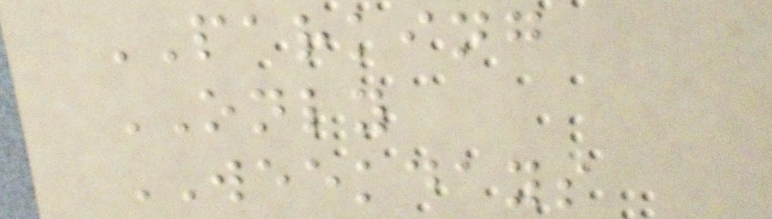PARKING
ONLY
WEEKDAYS
